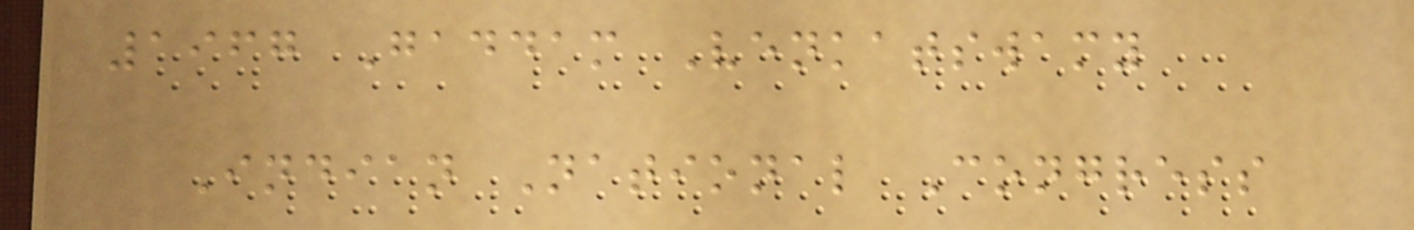1967 Gaddam Venkatswamy
Indian National Congress
